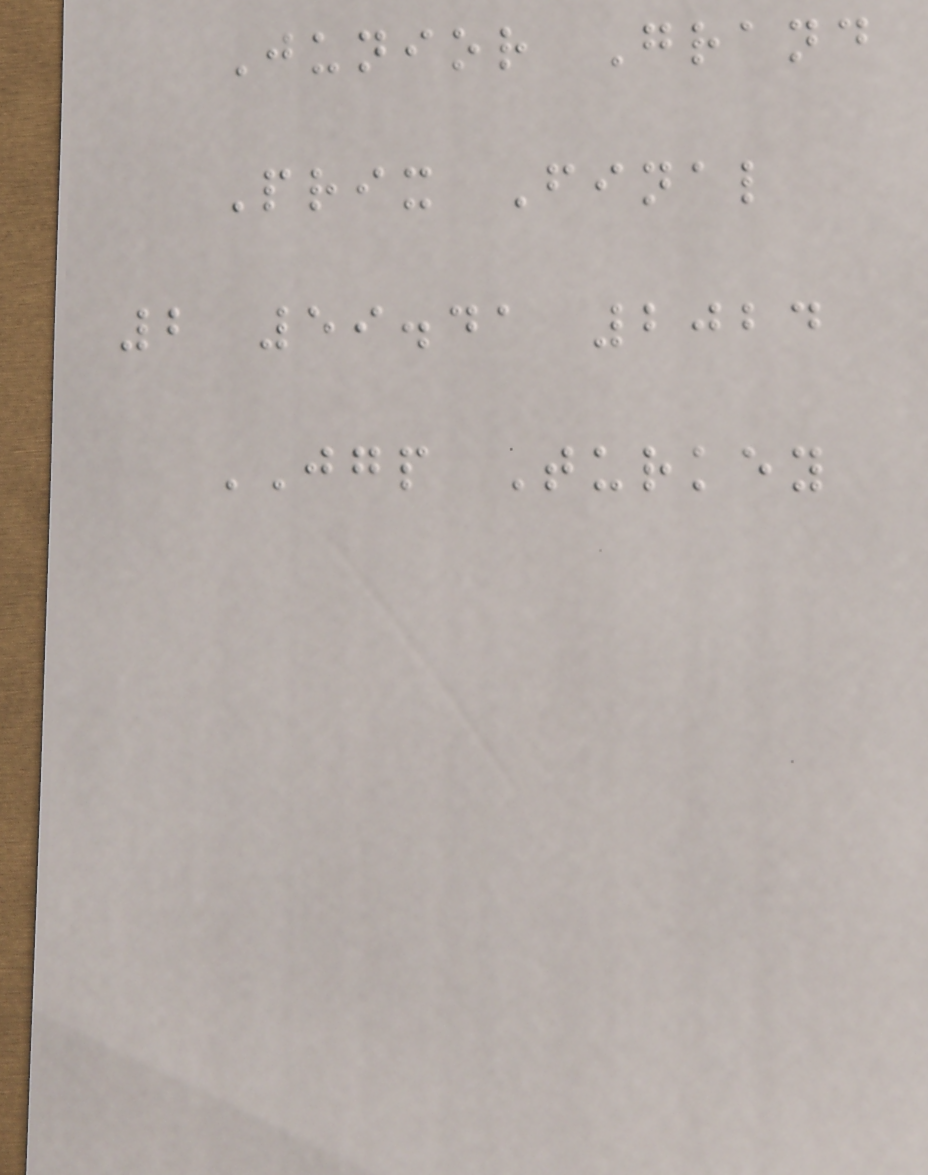Junior Grand
Prix Final
2 59.41 2024
JGP Turkey
